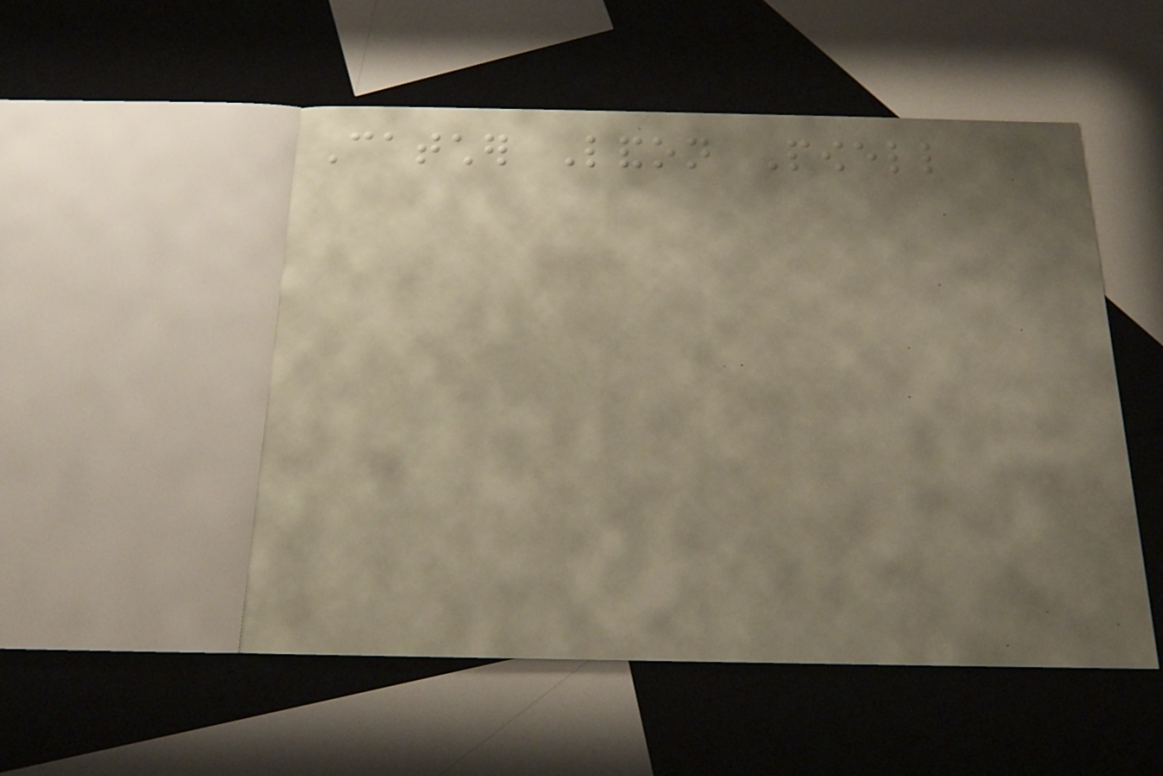Catcher Landon Powell
